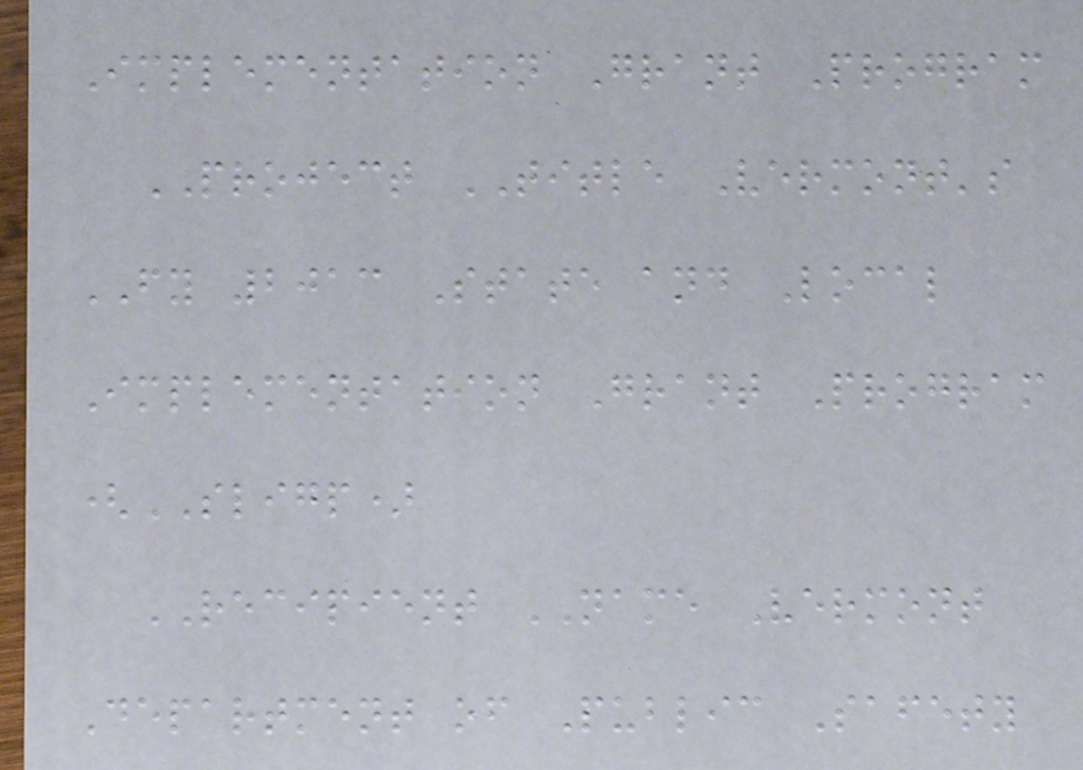Implementation Grant Program
PROJECT TITLE Vermont's
FY 2013 State and Local
Implementation Grant Program
(SLIGP)
RECIPIENT NAME Vermont
Department of Public Safety
